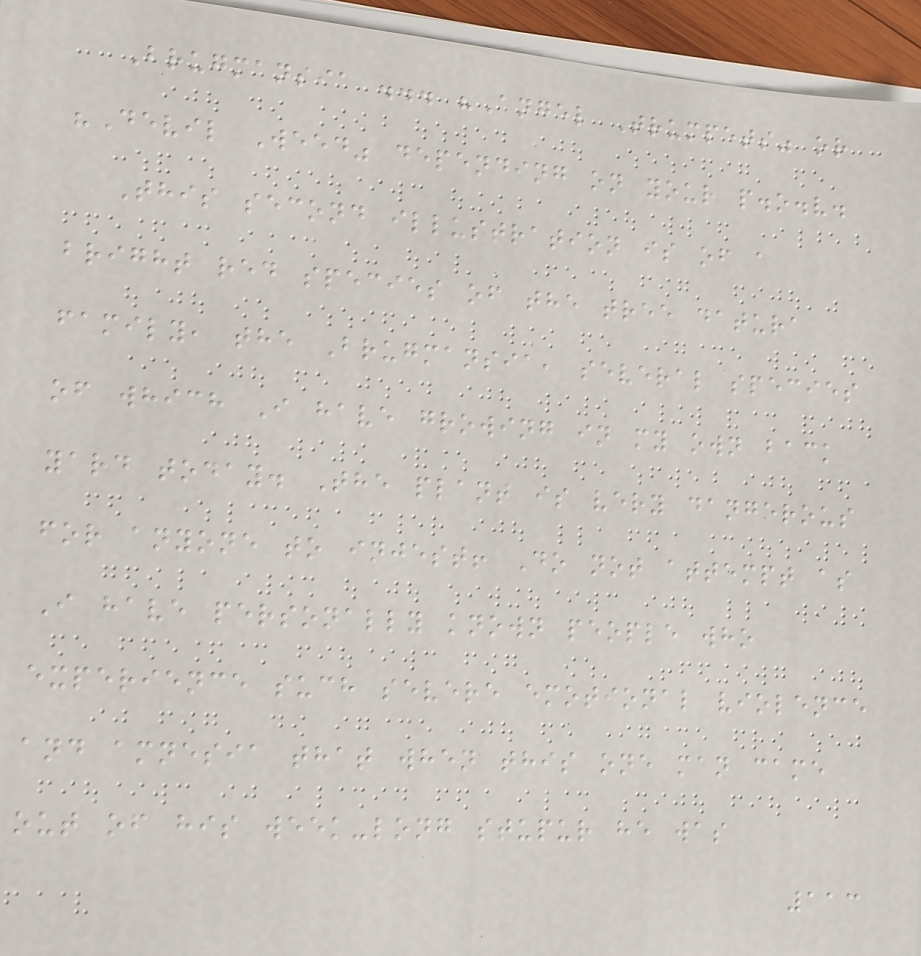Brugmansia ... "Angel Trumpets" or
"Devil Weed" depending on your p.o.v.
This second illustration is of a
bright red species of the tree datura
family, the Brugmansia, several species
of which I have growing in my own back
yard today. The plant is very dangerous
for anyone to injest! Do not attempt as
I have personally known people who
experience such severe emotional violence
and amnesia that when this one man came
out of his week-long stupur he was
113
